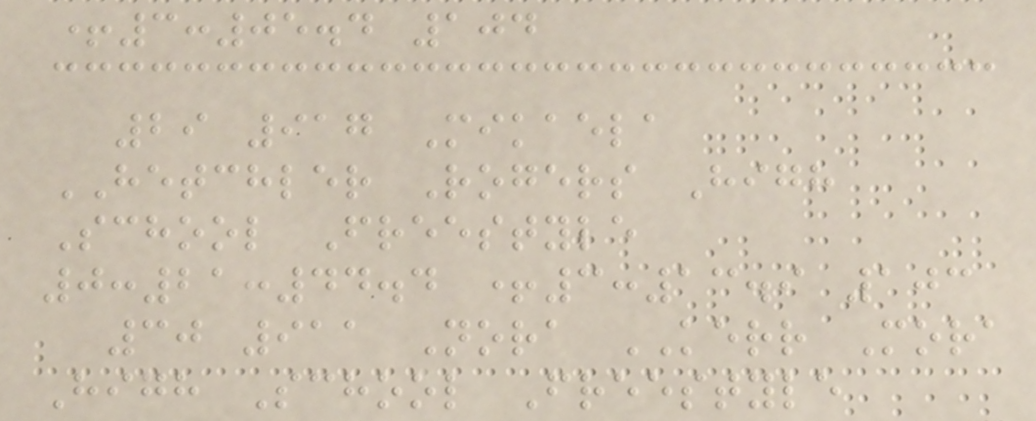+3:05.4 104
29 917 Mikaela
HETCHLER Rogers High
School Freestyle
0:21:44.4 +3:13.9 103
30 911 Nora KERR Mora
High School Freestyle
